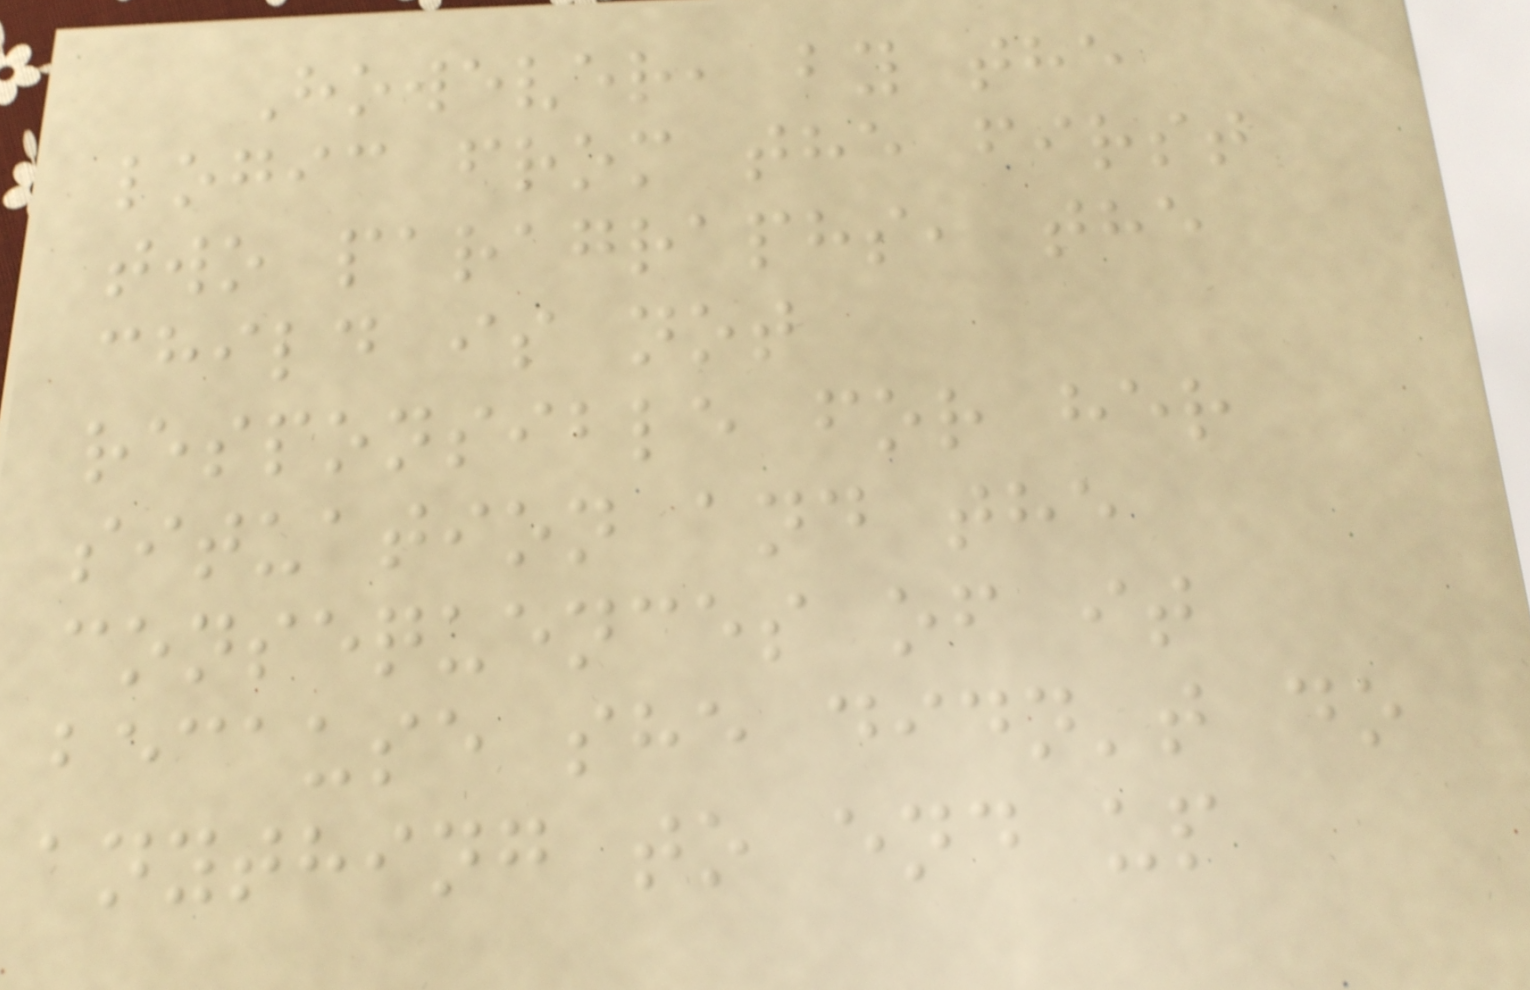However, by the
logic from the first
two paragraphs, the
child is not
responsible for her
situation and the
consequences of it
because she didn't do
anything to end up
